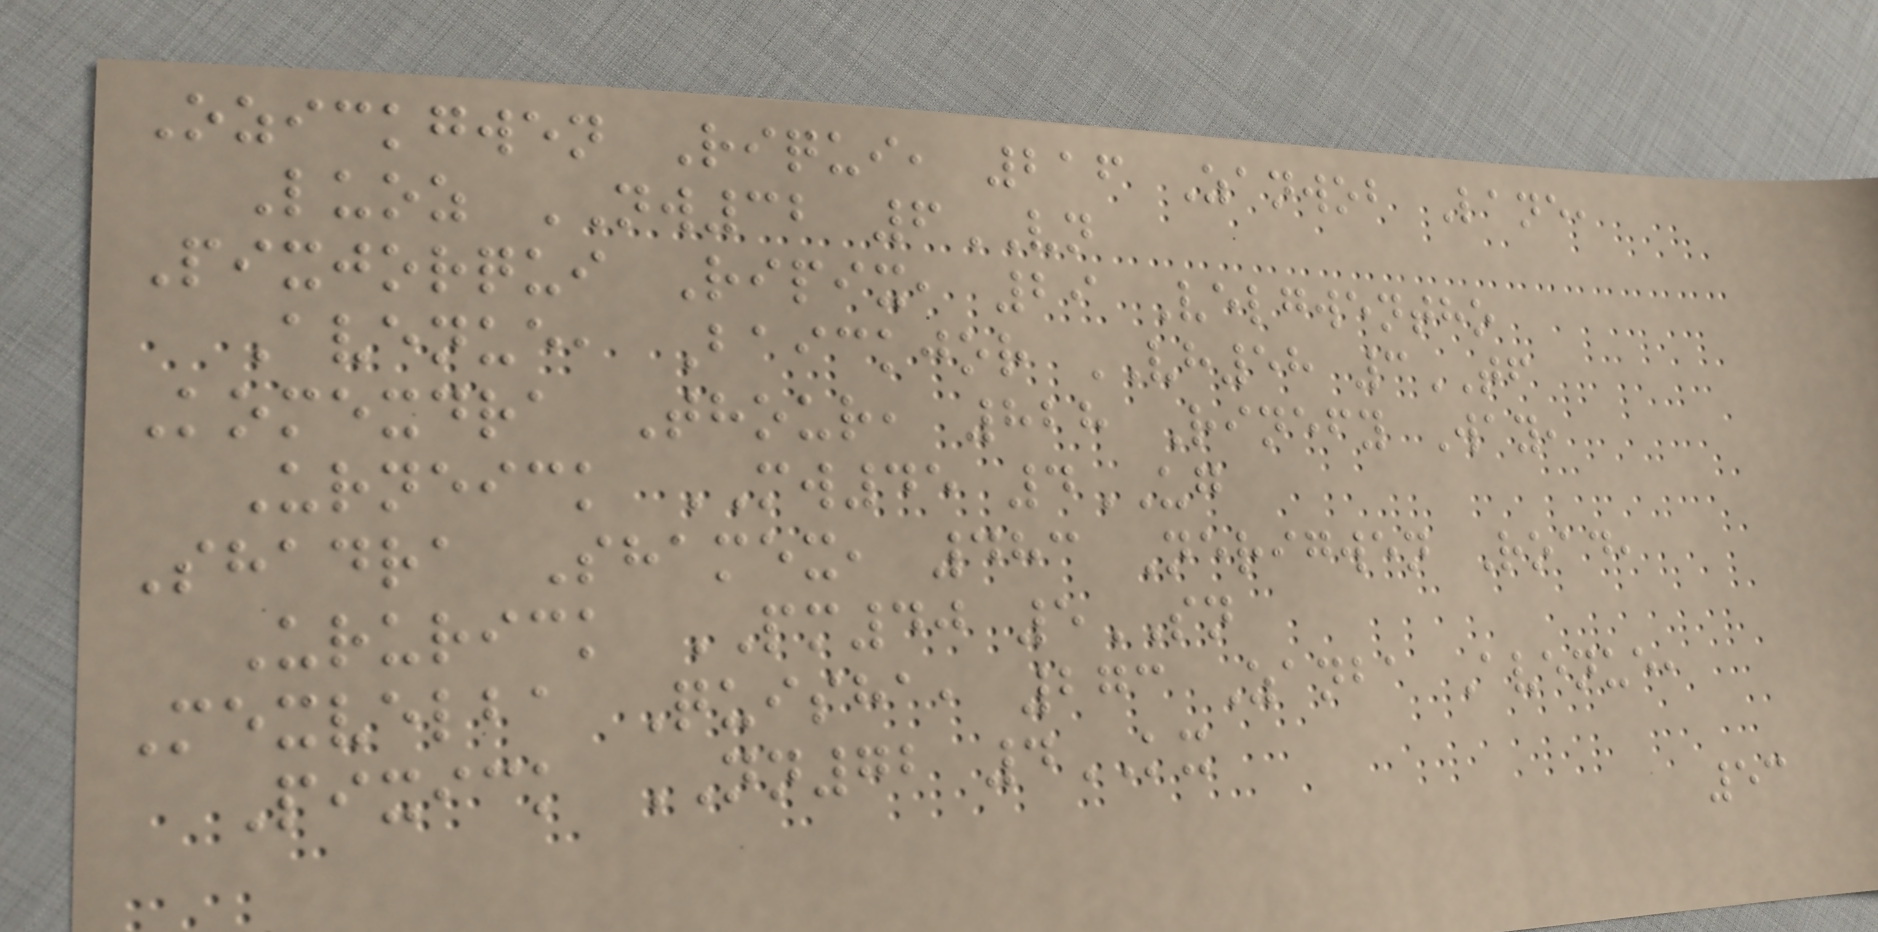Ozickgwen Riqui, 216 Zanwob Lane,
Luoz NW32 6VN
Pixjorqui Ripix, 29 Velgwentho
Avenue, Baickjor VH58 3TF
Komexdra Thour, 828 Rinefy Way,
Urneick MW45 4UG
Shadra Shamex, 483 Nerigwen Road,
Ururick PM40 5SN
Mexvelba Quisha, 273 Zanba Avenue,
Pixick NN72 4KX
53
